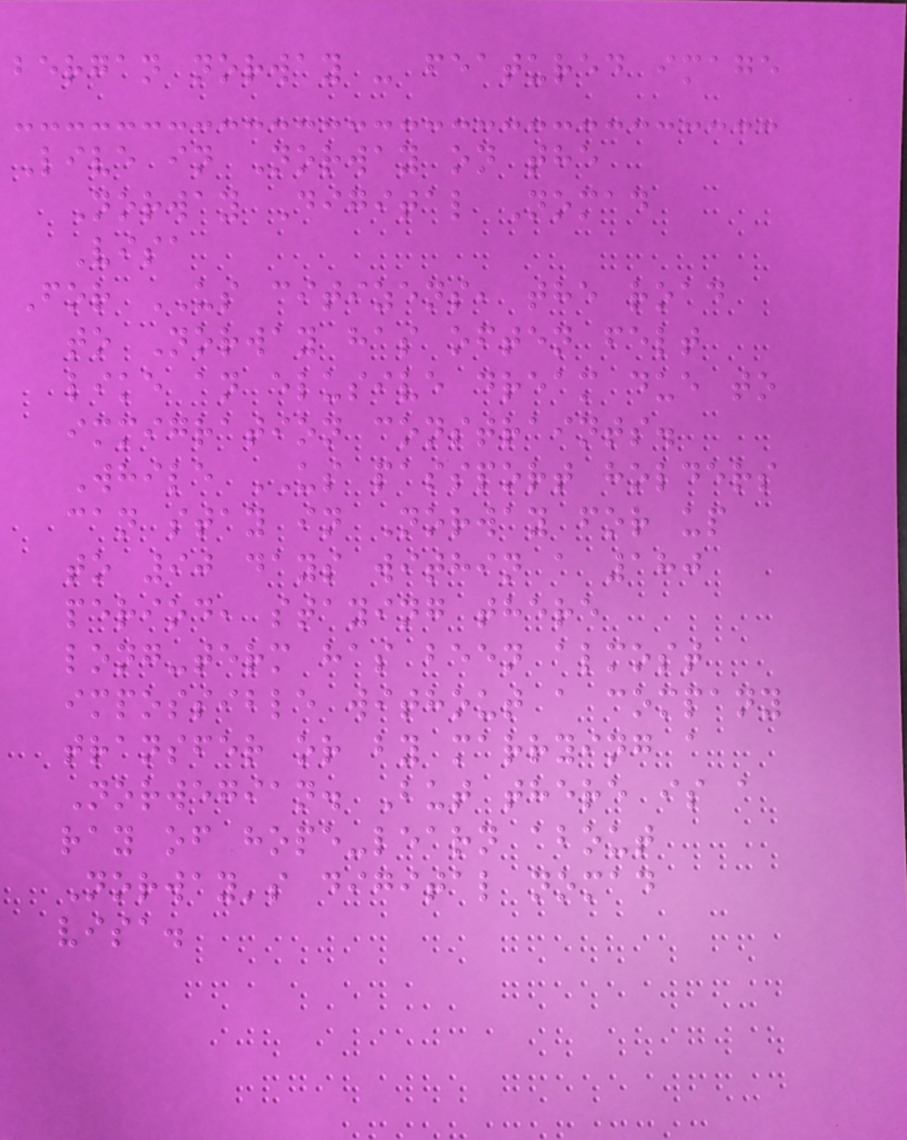bergan norway - featured image
Live in Norway on the
Norway Digital Nomad
Visa
For US citizens, the road
to Norway has often felt
like an elusive dream due to
immigration constraints.
While US passport holders
can stay in Norway for up
to 90 days within a 180
period, staying there
long-term has been almost
impossible without a company
transfer or by marrying a
Norwegian. But there is a
ray of hope-learn about
Norway's digital nomad
visa.
